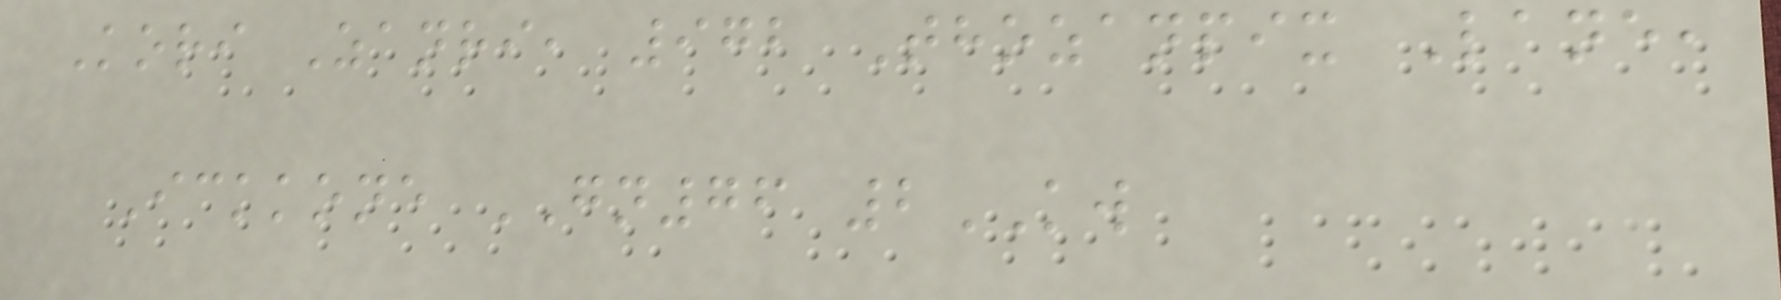Kori Zanri, 972 Thozanpix Lane,
Ickkone GN76 2KW
